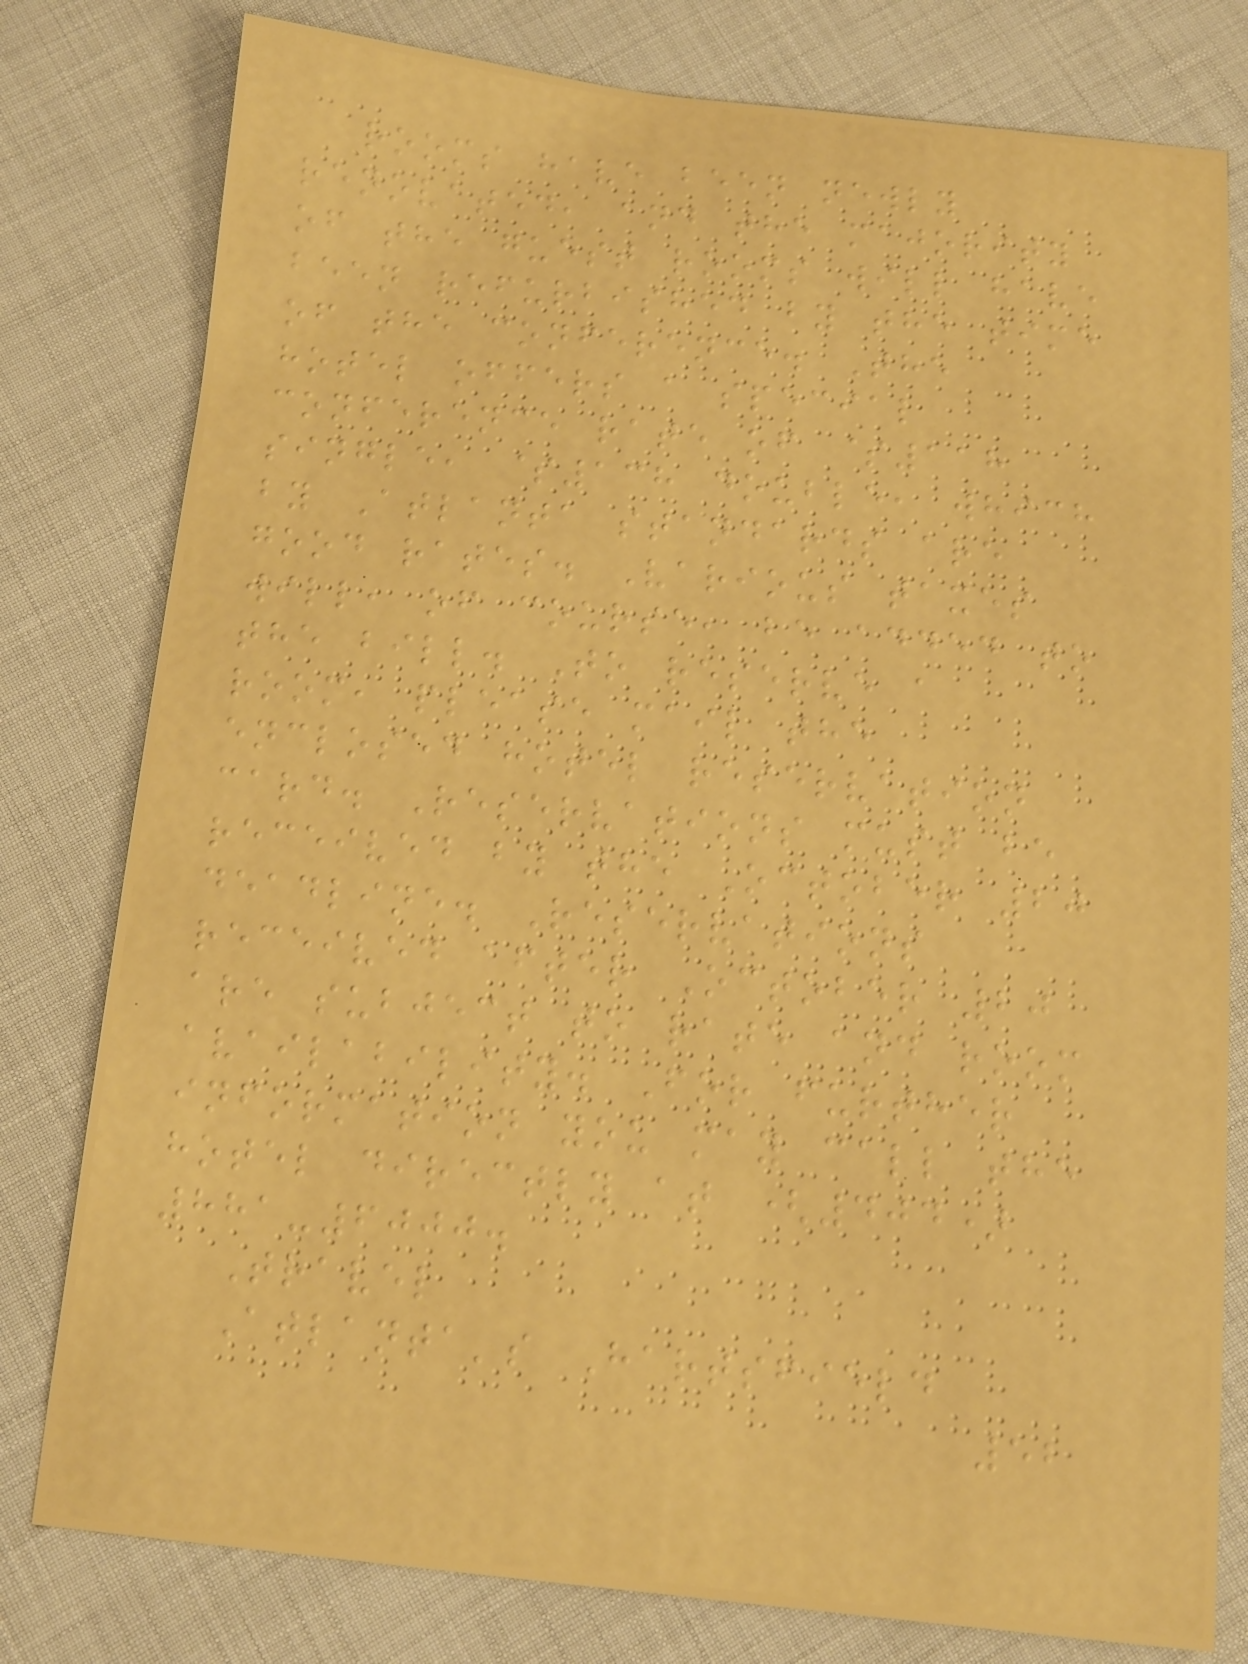rooms have been newly
renovated, and the majority
of the guest rooms will have
been refurbished by the time
of the conference. The
hotel offers a special
conference rate of $118
single, $138 double, which
by Atlanta standards are
good rates. Various taxes
will, of course, be added to
the bill. To reserve a
room, please mail the
enclosed hotel reservation
card. Reservations must be
received by the October 20
deadline. Reservations
received after October 20
are subject to rate and room
availability. For further
information you may call the
hotel directly at (404)
881-6000.
Travel
Atlanta's Hartsfield
52
